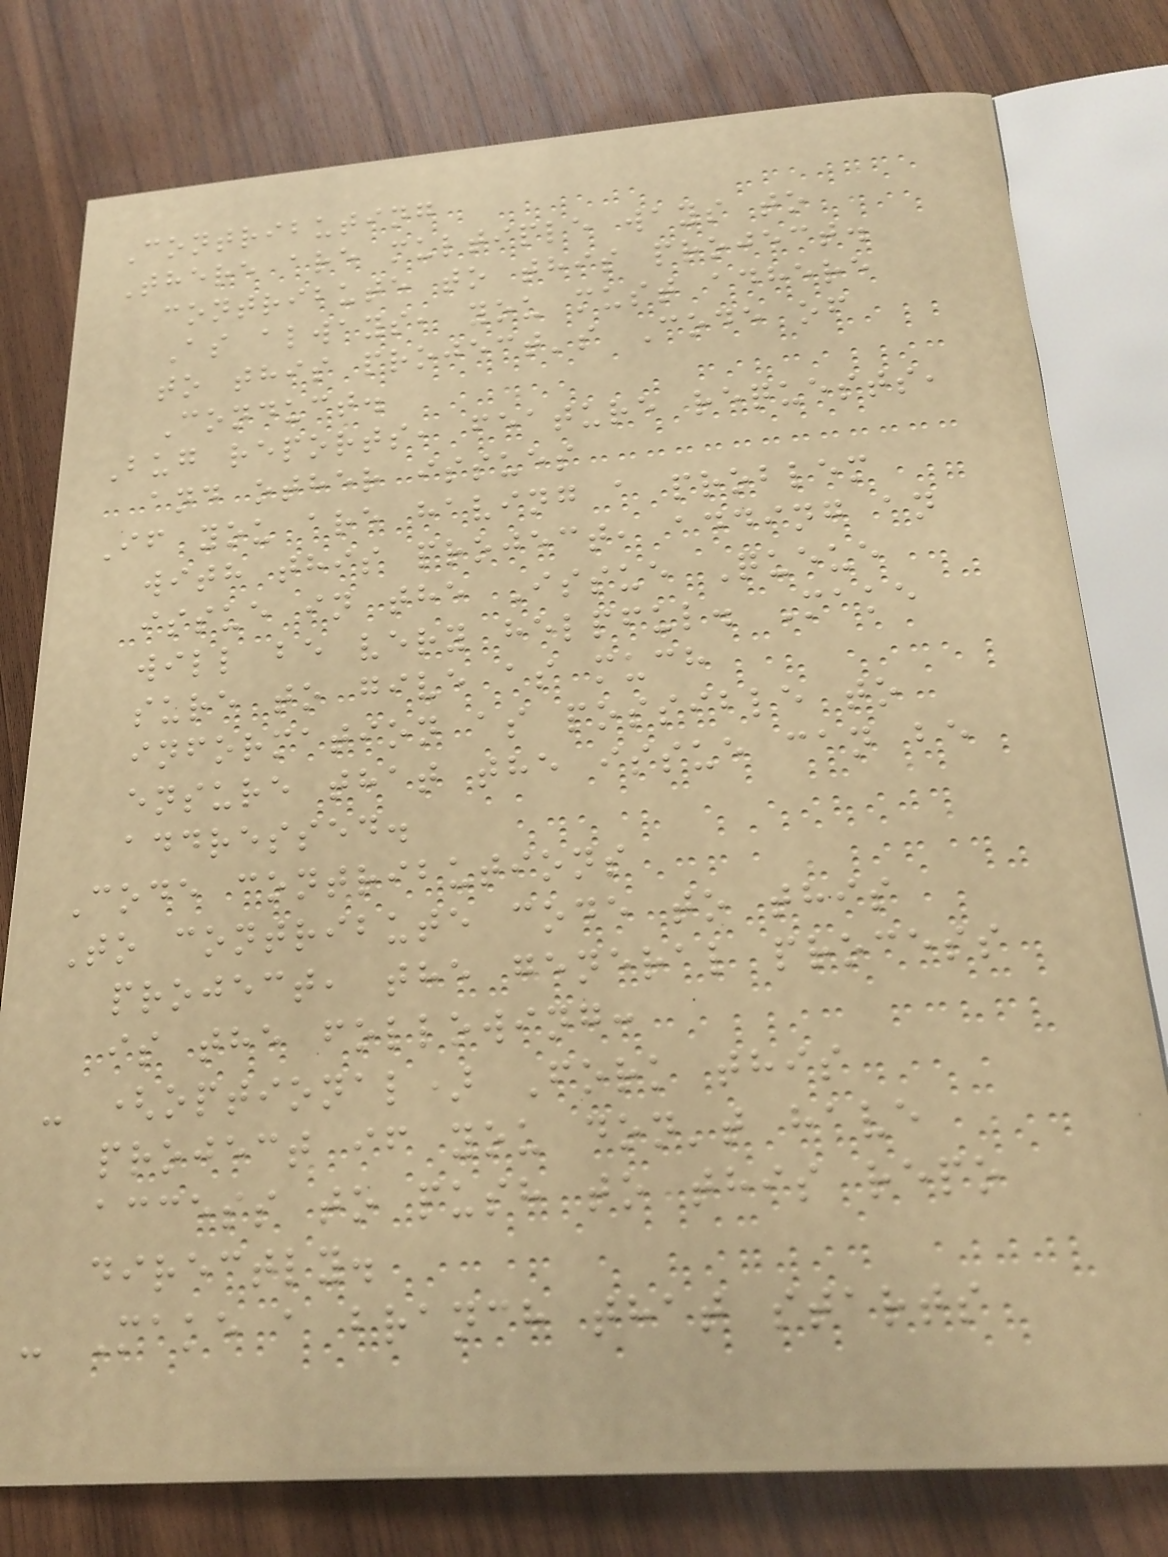Contributing
There are multiple ways to
contribute to this project.
As always, you must adhere
to this project's Code of
Conduct.
Bug reports, feature requests,
and other issues
If you are having a problem
with this project, adding an
issue in the Issue Queue
will be very helpful. Make
sure to give as much
information as possible to
ensure that the issue can be
addressed.
Code contributions
To contribute code to this
project, the general process
is the following:
- (optional) Fork this
project if you don't have
access to push to this repo
directly.
- Make a branch that starts
